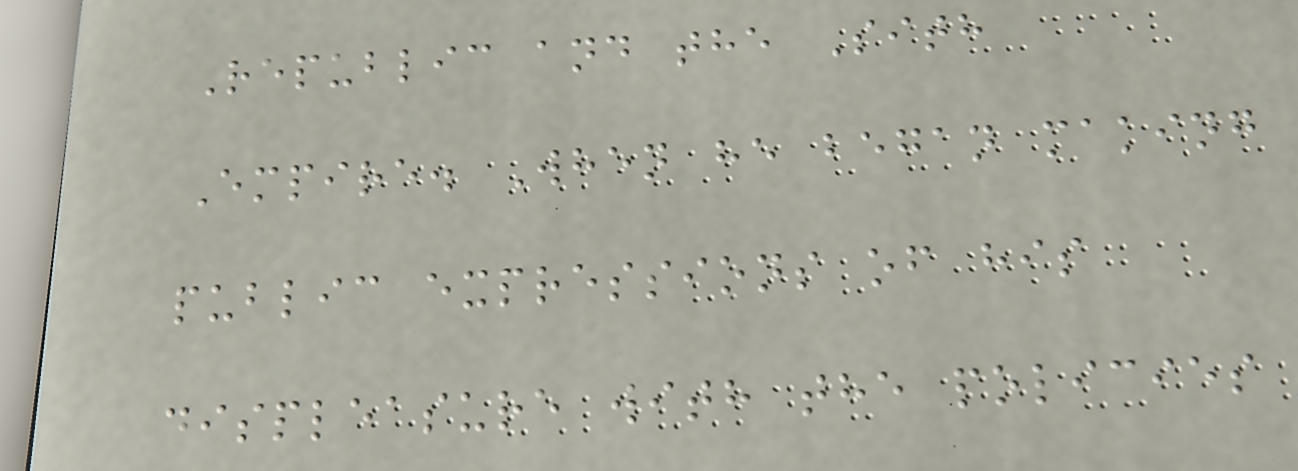Republic and the Sith
Empire. When he began making
public expressions of his
displeasure with the policies
